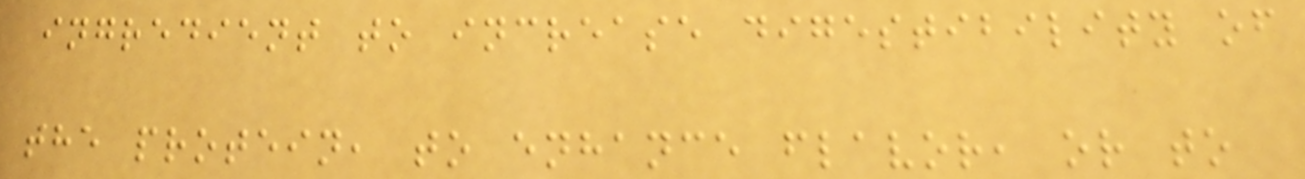ingredient to increase digestibility of
the protein, to enhance flavor, or to
